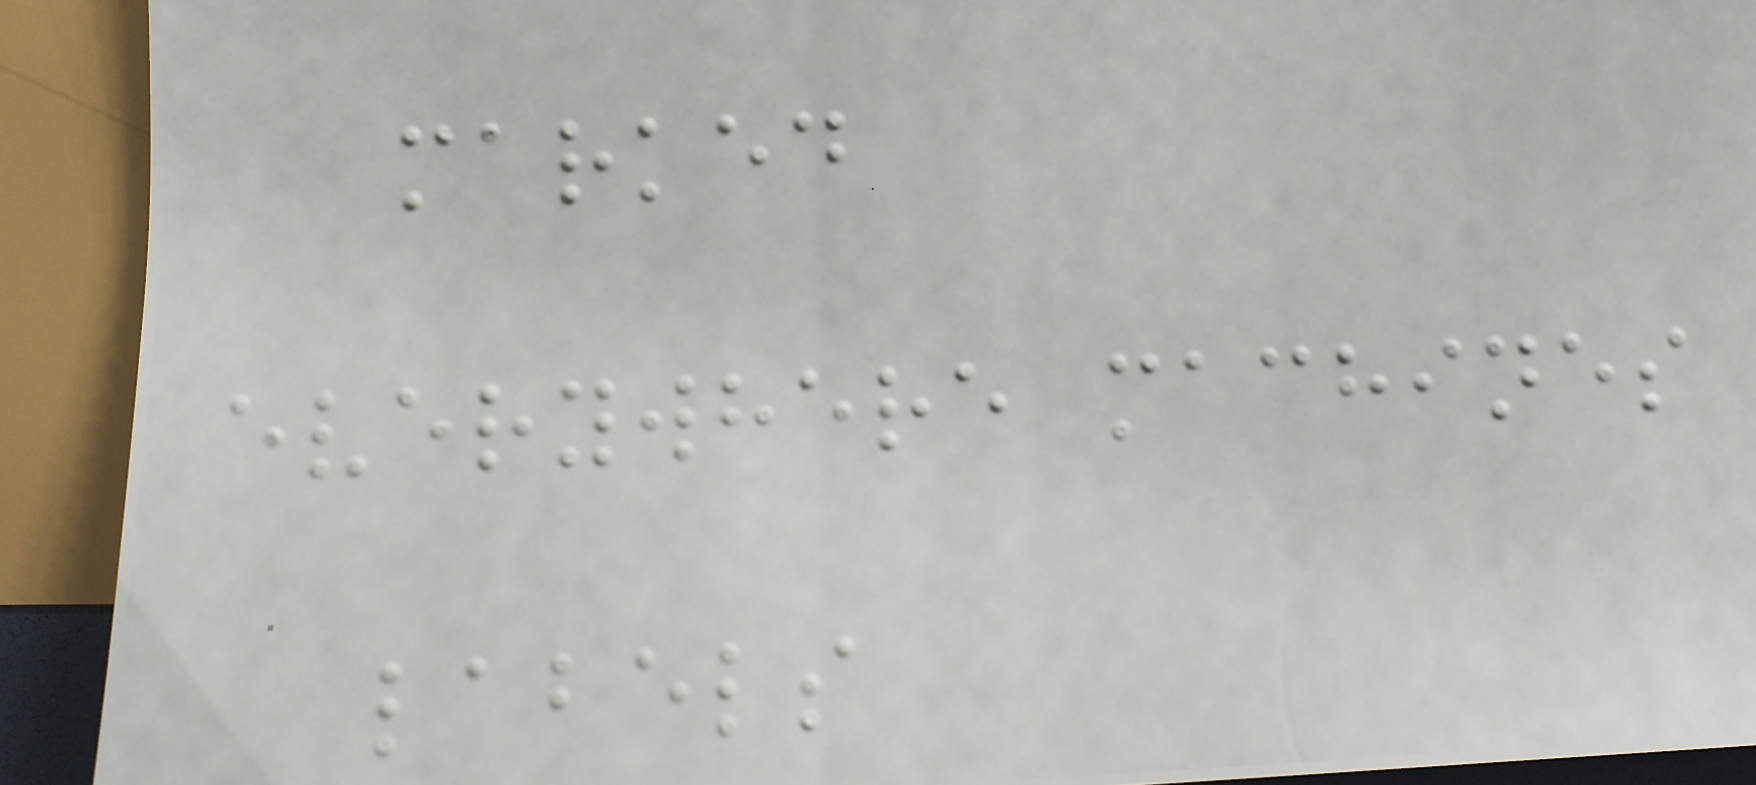marked
everywhere machines
labels
